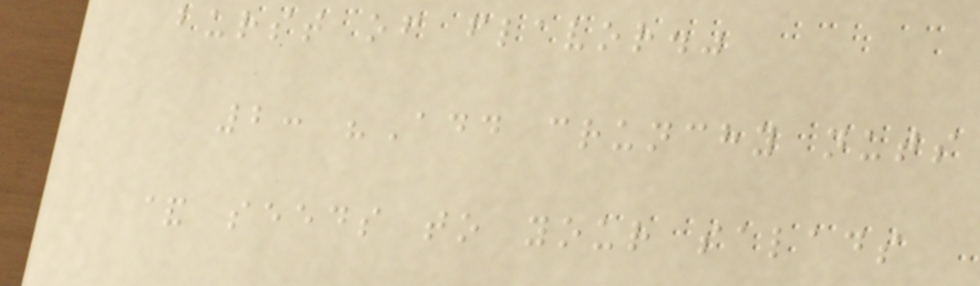burst of flavor."
2: "Add crunchy nuts
& seeds to your salads
